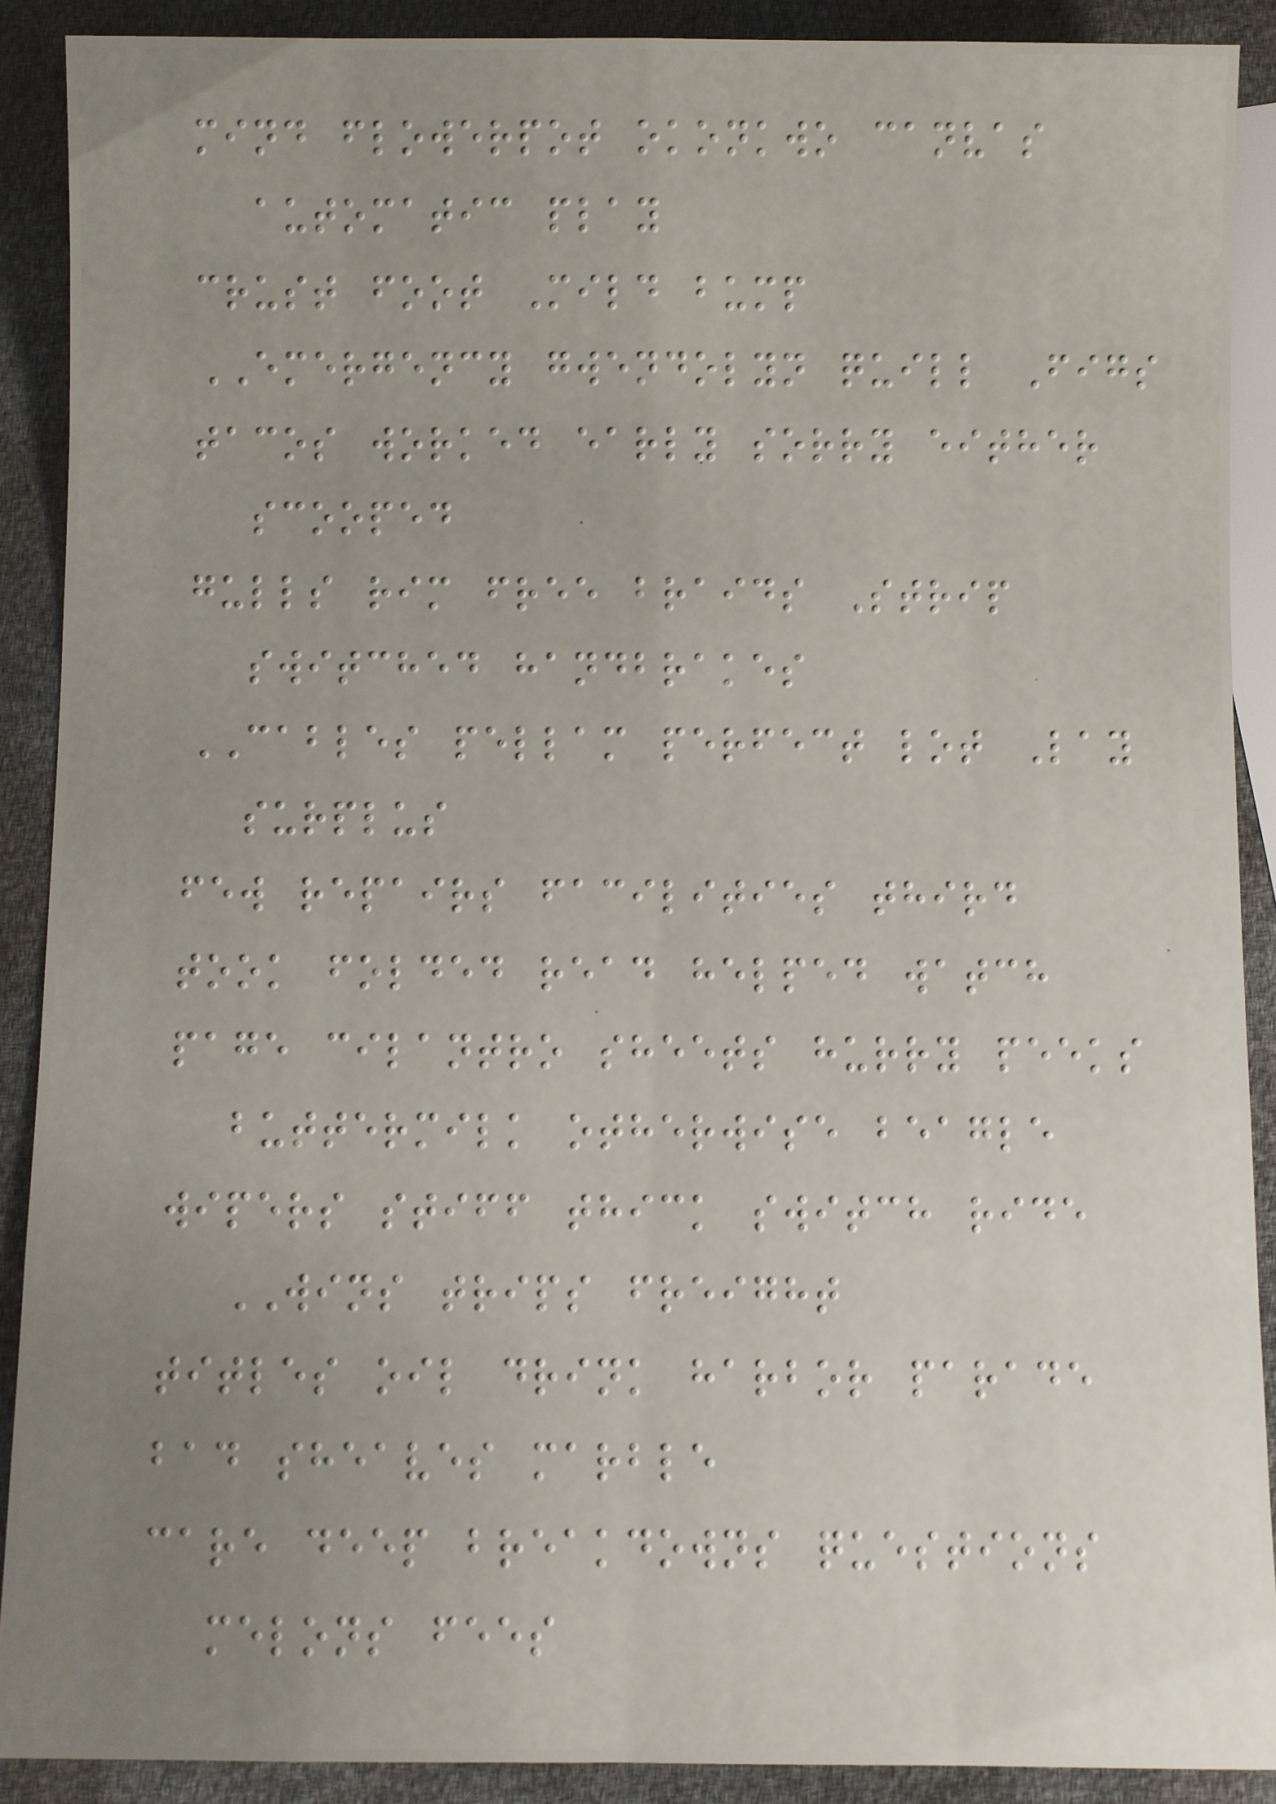mind flowerpot okonkwo canvas
automatic play
crust foot Mild bump
EMERGENCY gwendolyn quill Figs
tacos worked early sorry either
scooped
gulls rim free braids Strip
switched handbrakes
CABLES pellam perfect lot Lay
surplus
few repairs facilities third
took folded read helped watch
page cilantro sheets hurry peeks
buttermilk otherwise beagle
wipers stiff thick switch ride
WINS trips freight
titles oil drink harbor parade
bad sheaves marble
care deep breakdowns questions
melons fees
